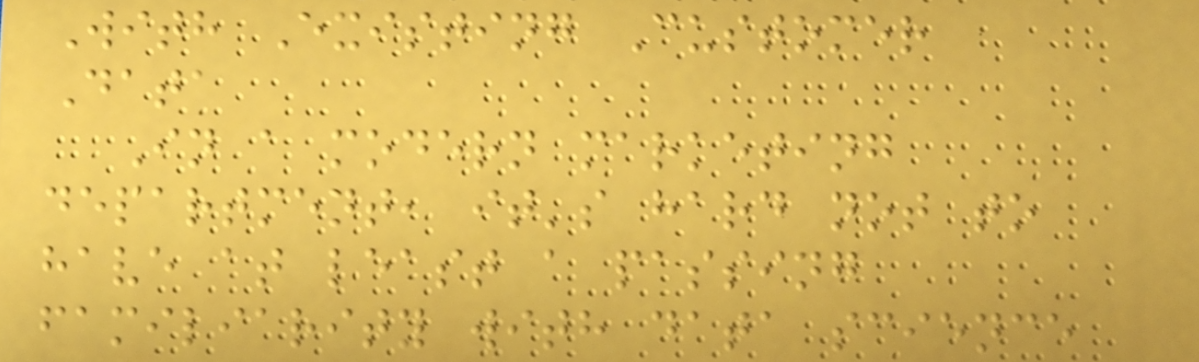With Existing Customer
Data
In a modern marketing
department, it's hard not to
have at least a passing
familiarity with data science
